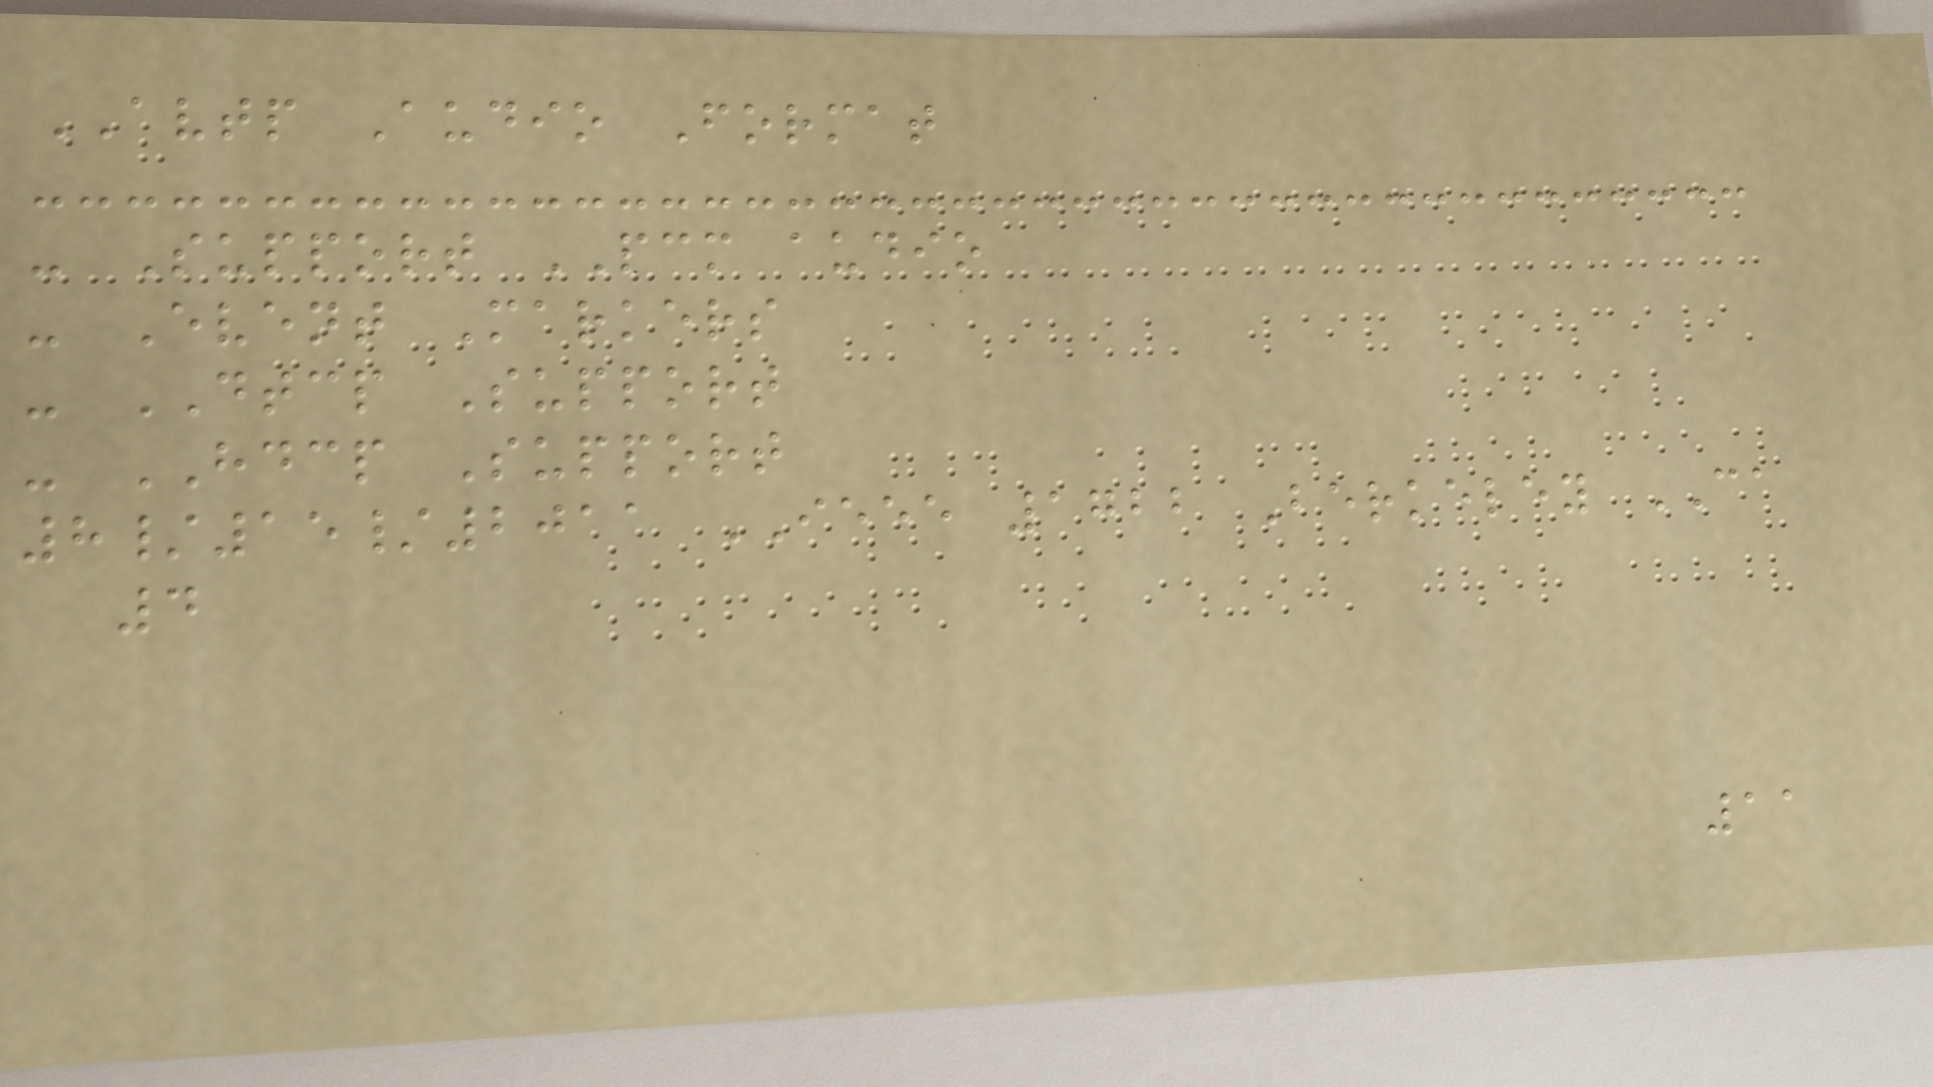AVTP Audio Format
- Support PCM audio
- Event Markers
- DTCP Support
- HDCP Support
8/15/2011 IEEE 1722 Berkeley CA
4
11
